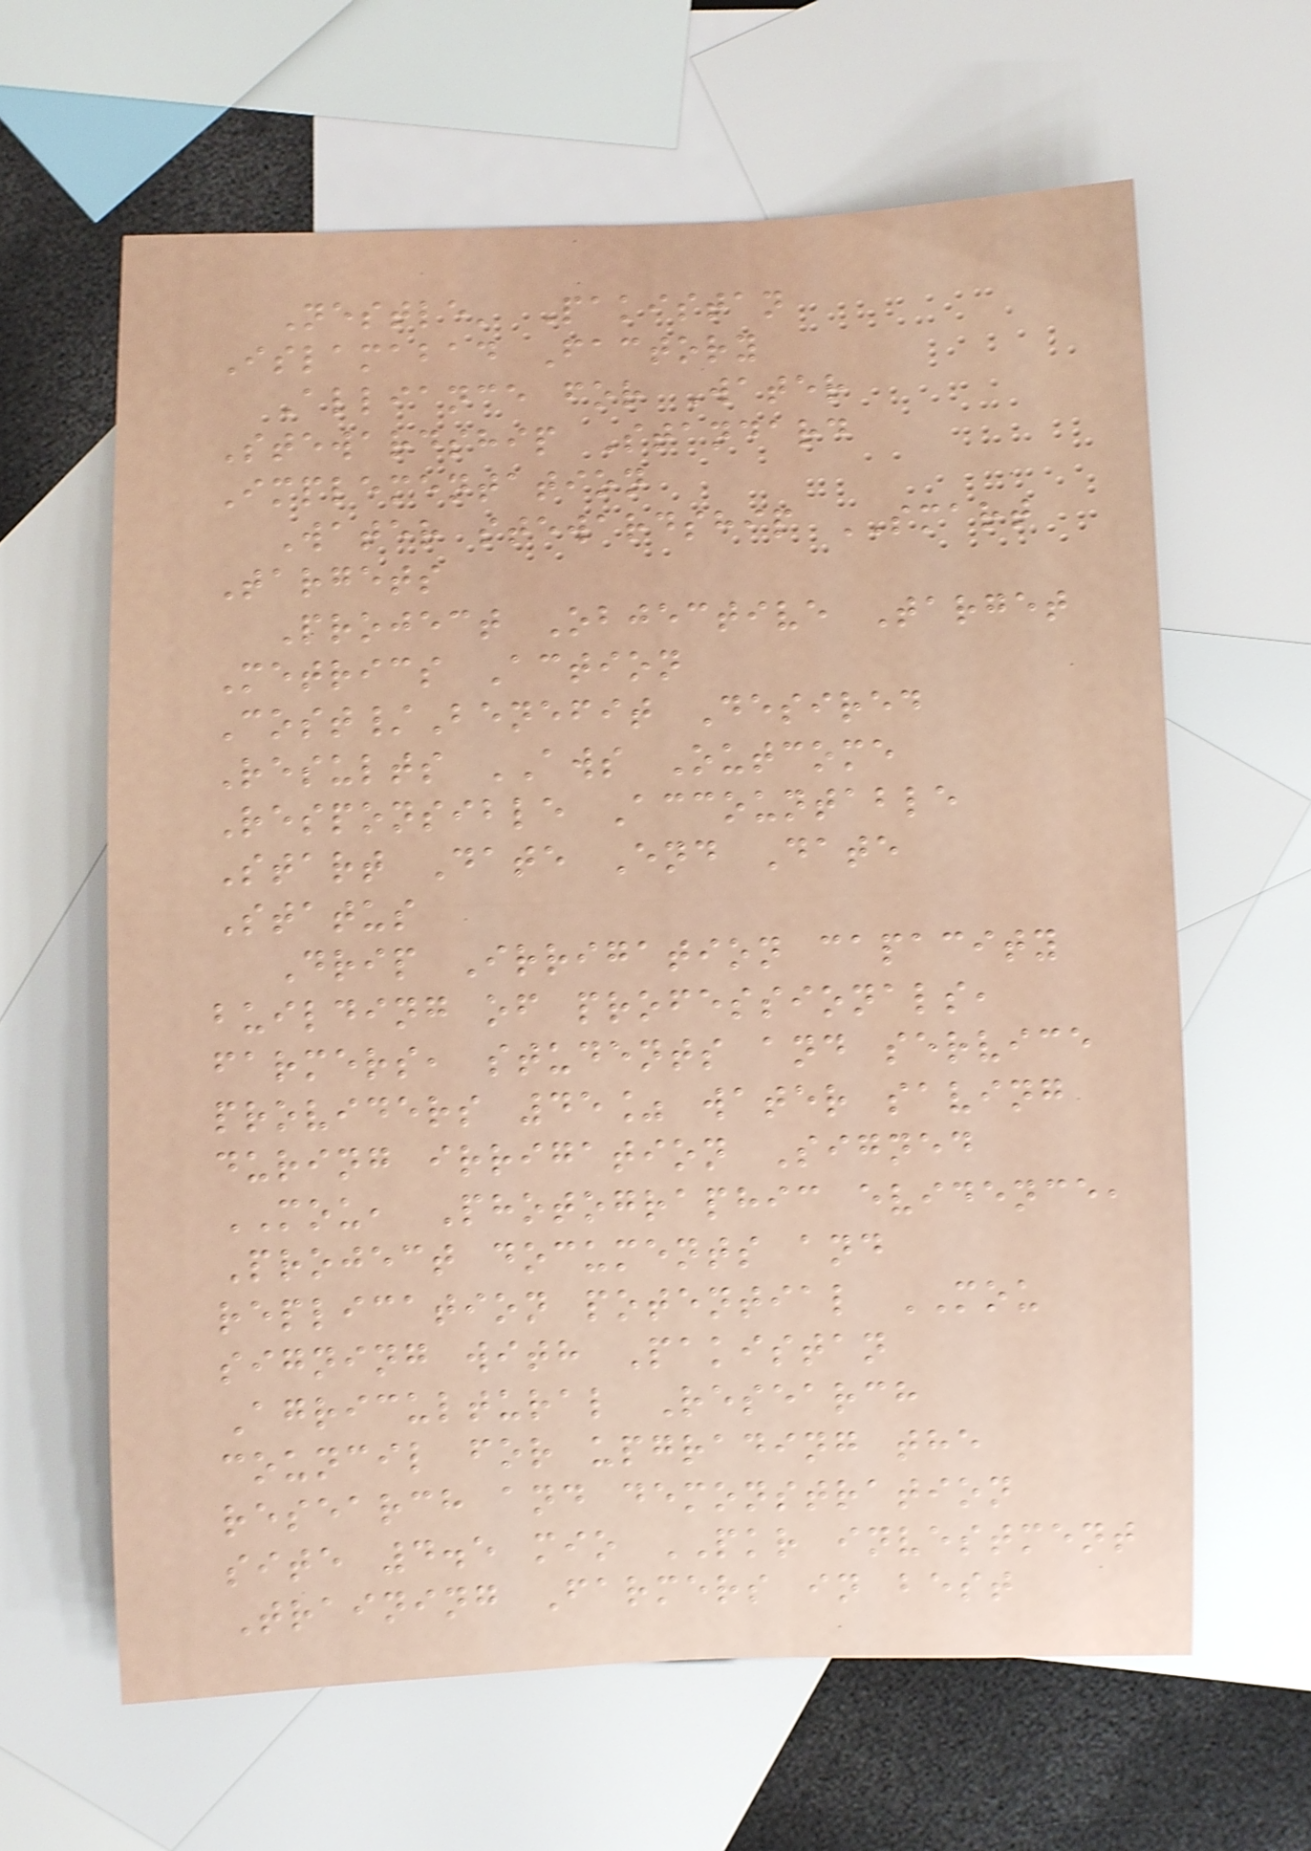Nestle' Pakistan
Islamabad Factory
Alliance for Water
Stewardship Standard
Implementation
Water stewardship SMART
Targets
Project Objective Target
Metrics Action
Cost/Benefit Desired
Results AWS Outcome
Responsible Accountable
Start Date End Date
Status
Drip Irrigation capacity
building of professionals,
farmers, students and service
providers 45% water saving
during irrigation Signed
MOU, Photographic evidence,
Project documents and
replication potential MOU
signing with Pakistan
Agricultural Research
council for upgrading the
research and demonstration
site 4.5 mio PKR investment
Training Farmers in best
